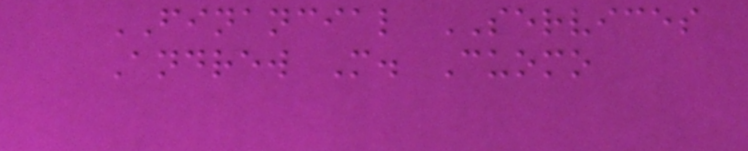FINANCIAL SERVICES
Andrew M. Cuomo
